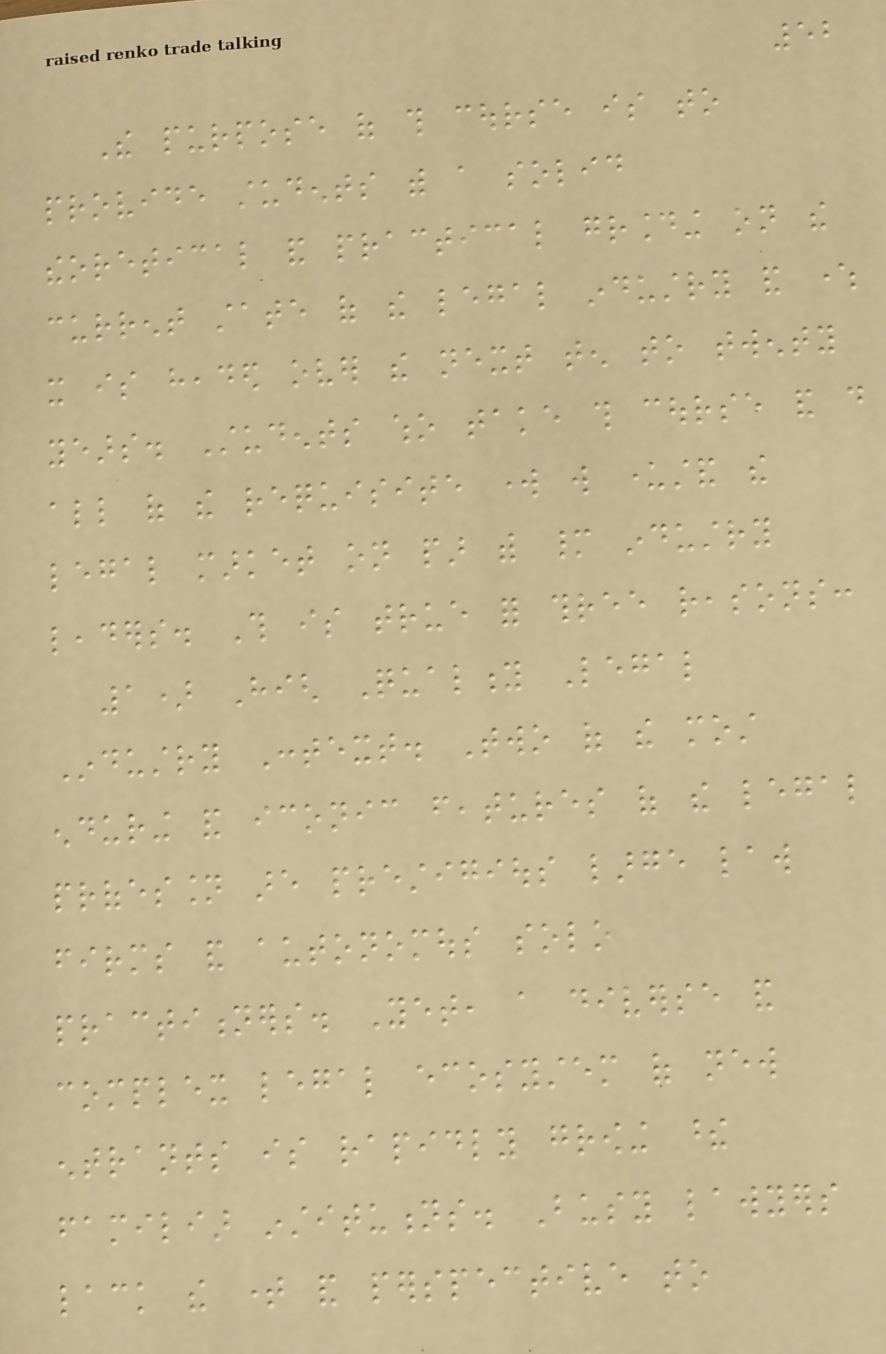52
The purpose of this course is to
provide students with a solid
theoretical and practical grounding on the
current state of the legal industry and where
it is headed over the next ten to twenty
years. Students who take this course and do
all of the requisite work will understand the
legal market on par with many industry
leaders. This is true for three reasons:
1) High Quality Legal
Industry Context. Two of the most
enduring and iconic features of the legal
profession are prestigious large law
firms and autonomous solo
practitioners. Yet, a diverse and
complex legal ecosystem of new
entrants is rapidly growing these
familiar institutions. Busy lawyers
lack the time and perspective to
